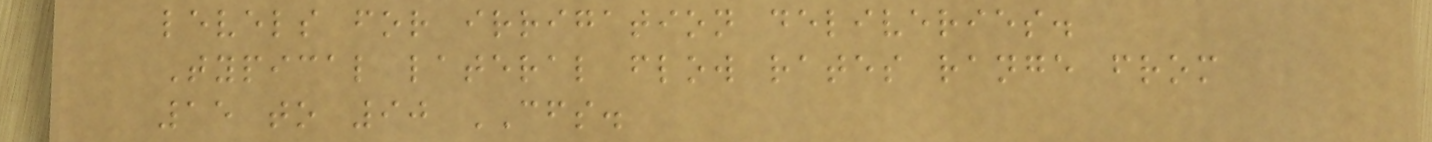levels for irrigation deliveries.
Typical lateral flow rates range from
15 to 90 CFS.
